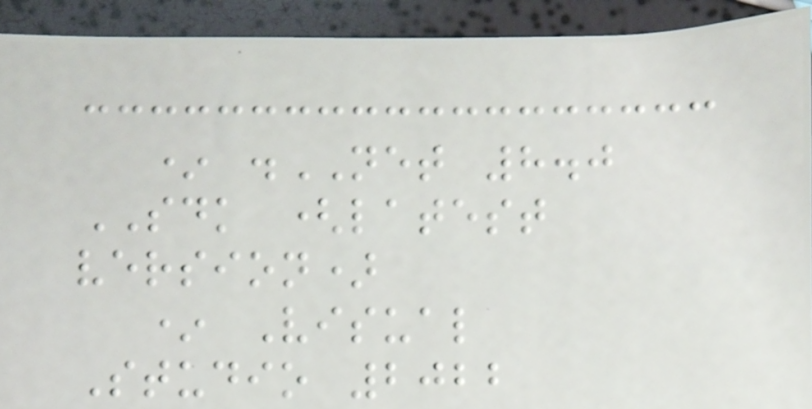* .NET 8.0
SDK (latest
version)
* Visual
Studio 2022
